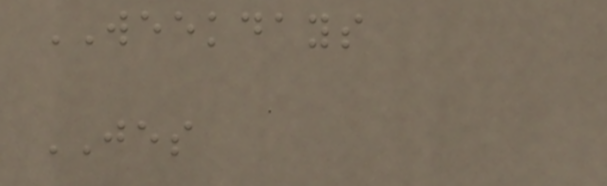WEEKDAYS
JES
